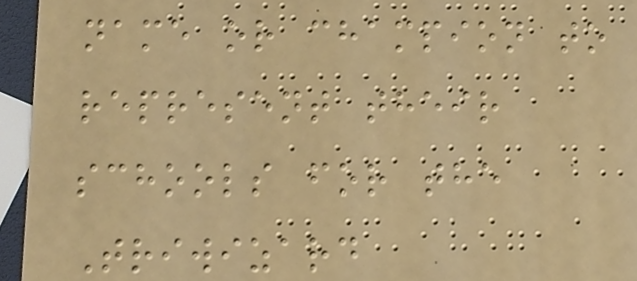name or champion to
represent their
schools for the
Triwizard
